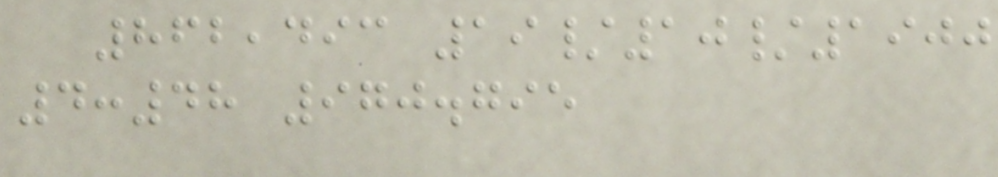862,493 19/10/1900
4:48 970.795
